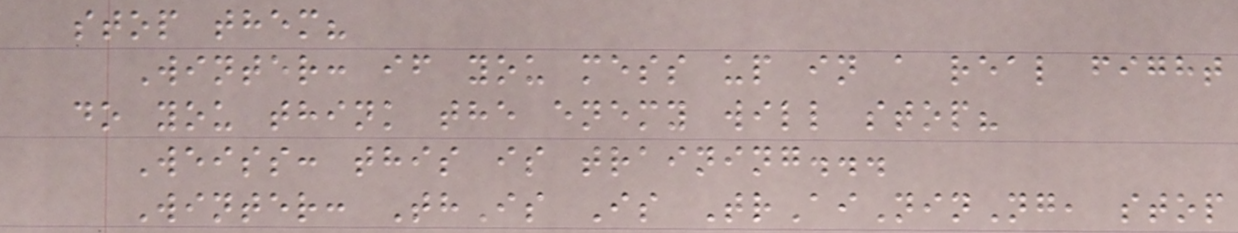stop them?
Winter: if you mess up in a real fight
do you think the enemy will stop?
Weiss: this is training...
Winter: ThIs Is TrAiNinNg, stop
